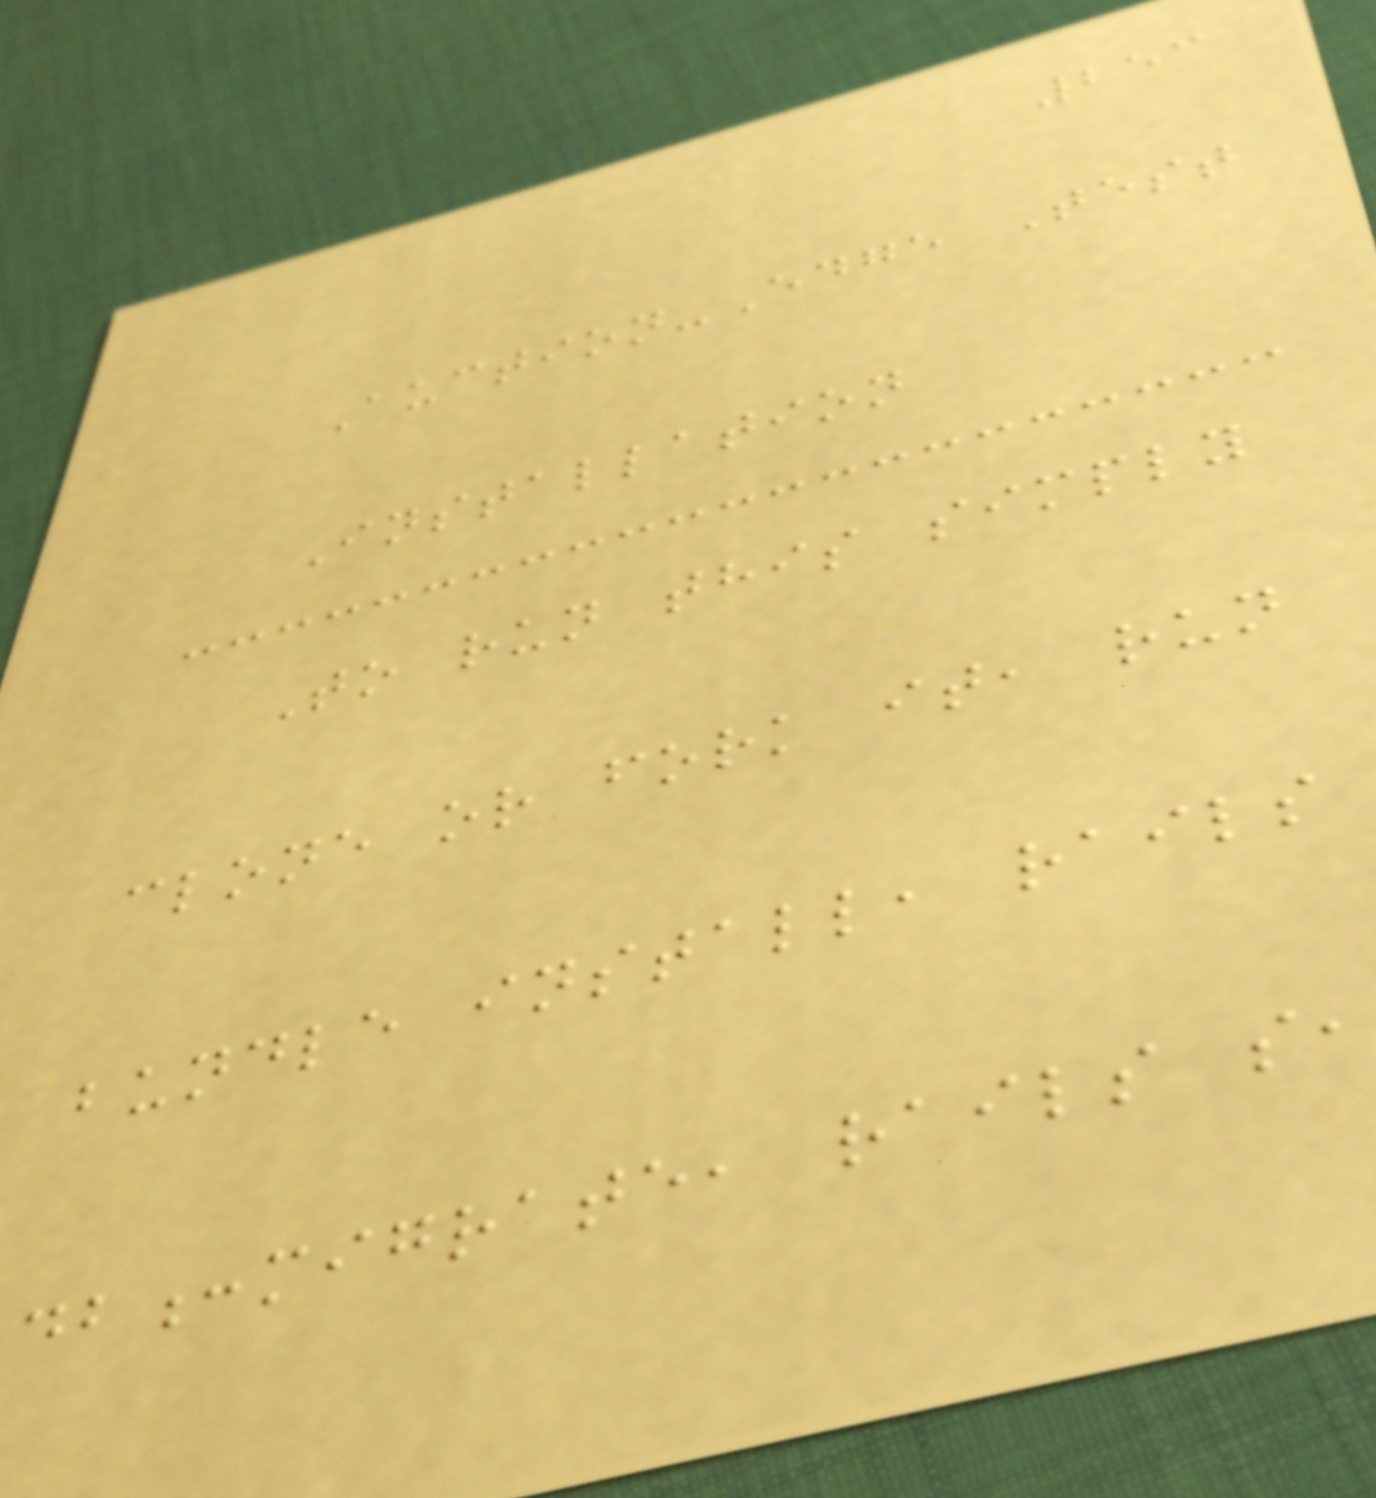253
Auction-Edge Test
Installation
To run this simply
clone or fork it, run
bundle install, rails
db:migrate, rails s,
